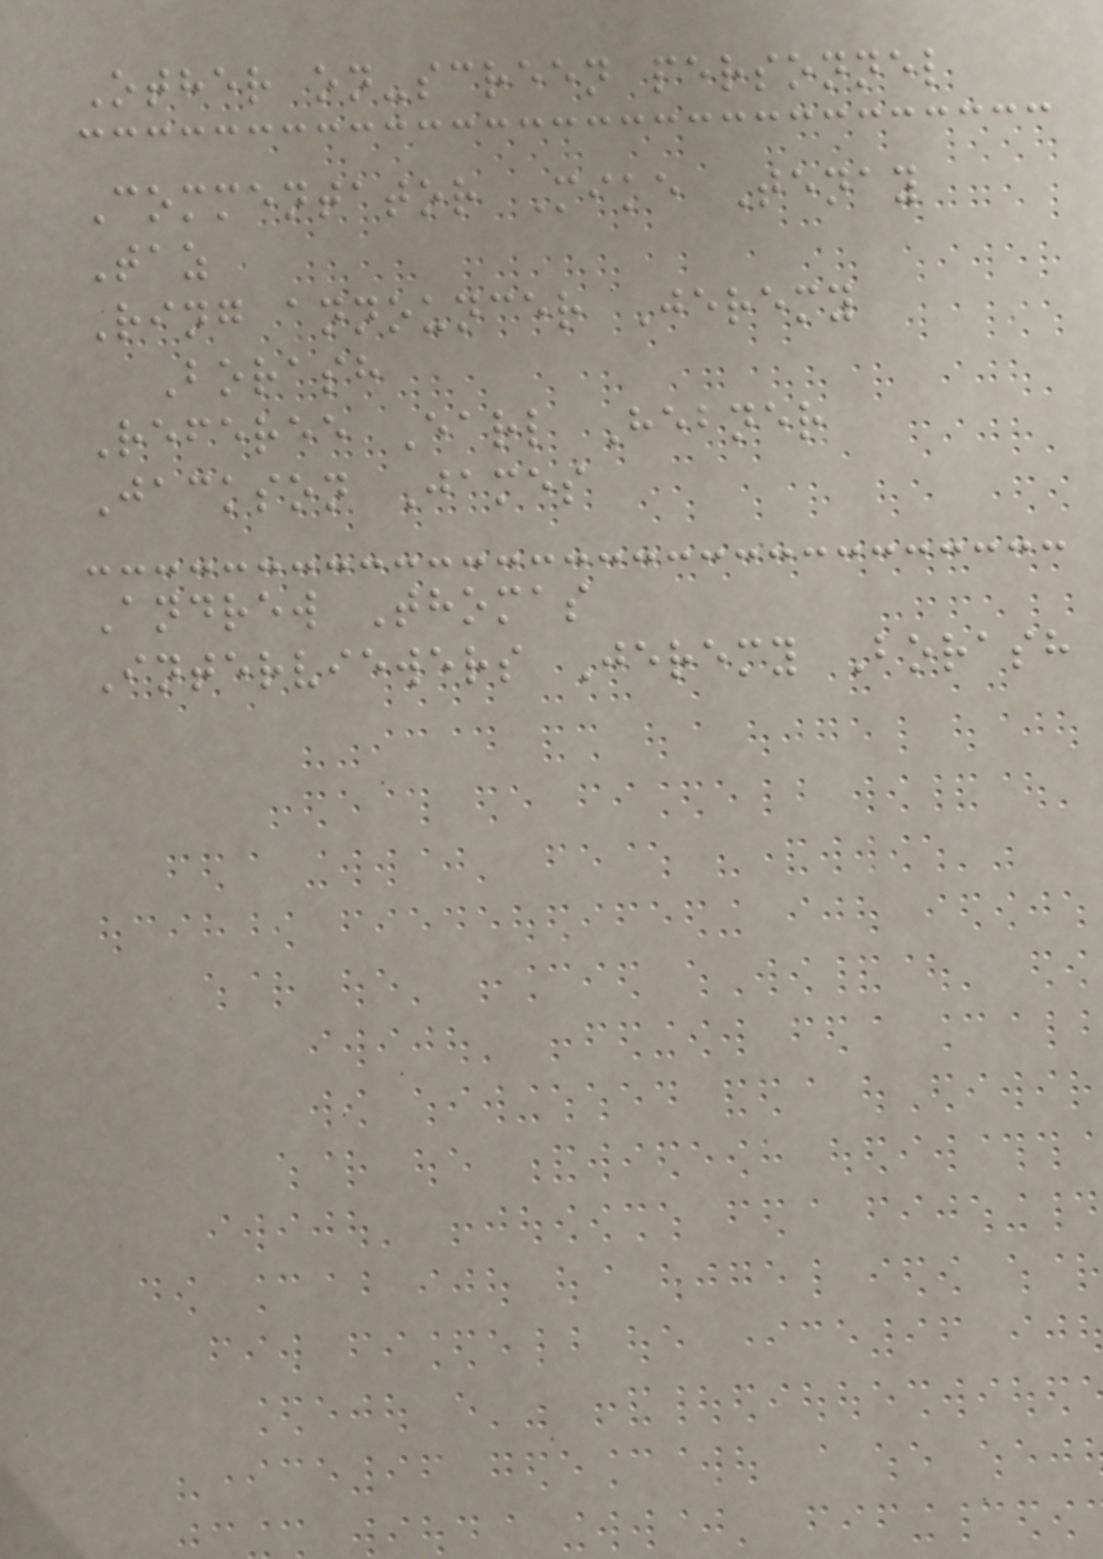Other on-screen personnel
Commentator Mike Tenay
Taz
Ring announcer Jeremy
Borash
Referee Earl Hebner
Jackson James
Andrew Thomas
Interviewers Jeremy Borash
